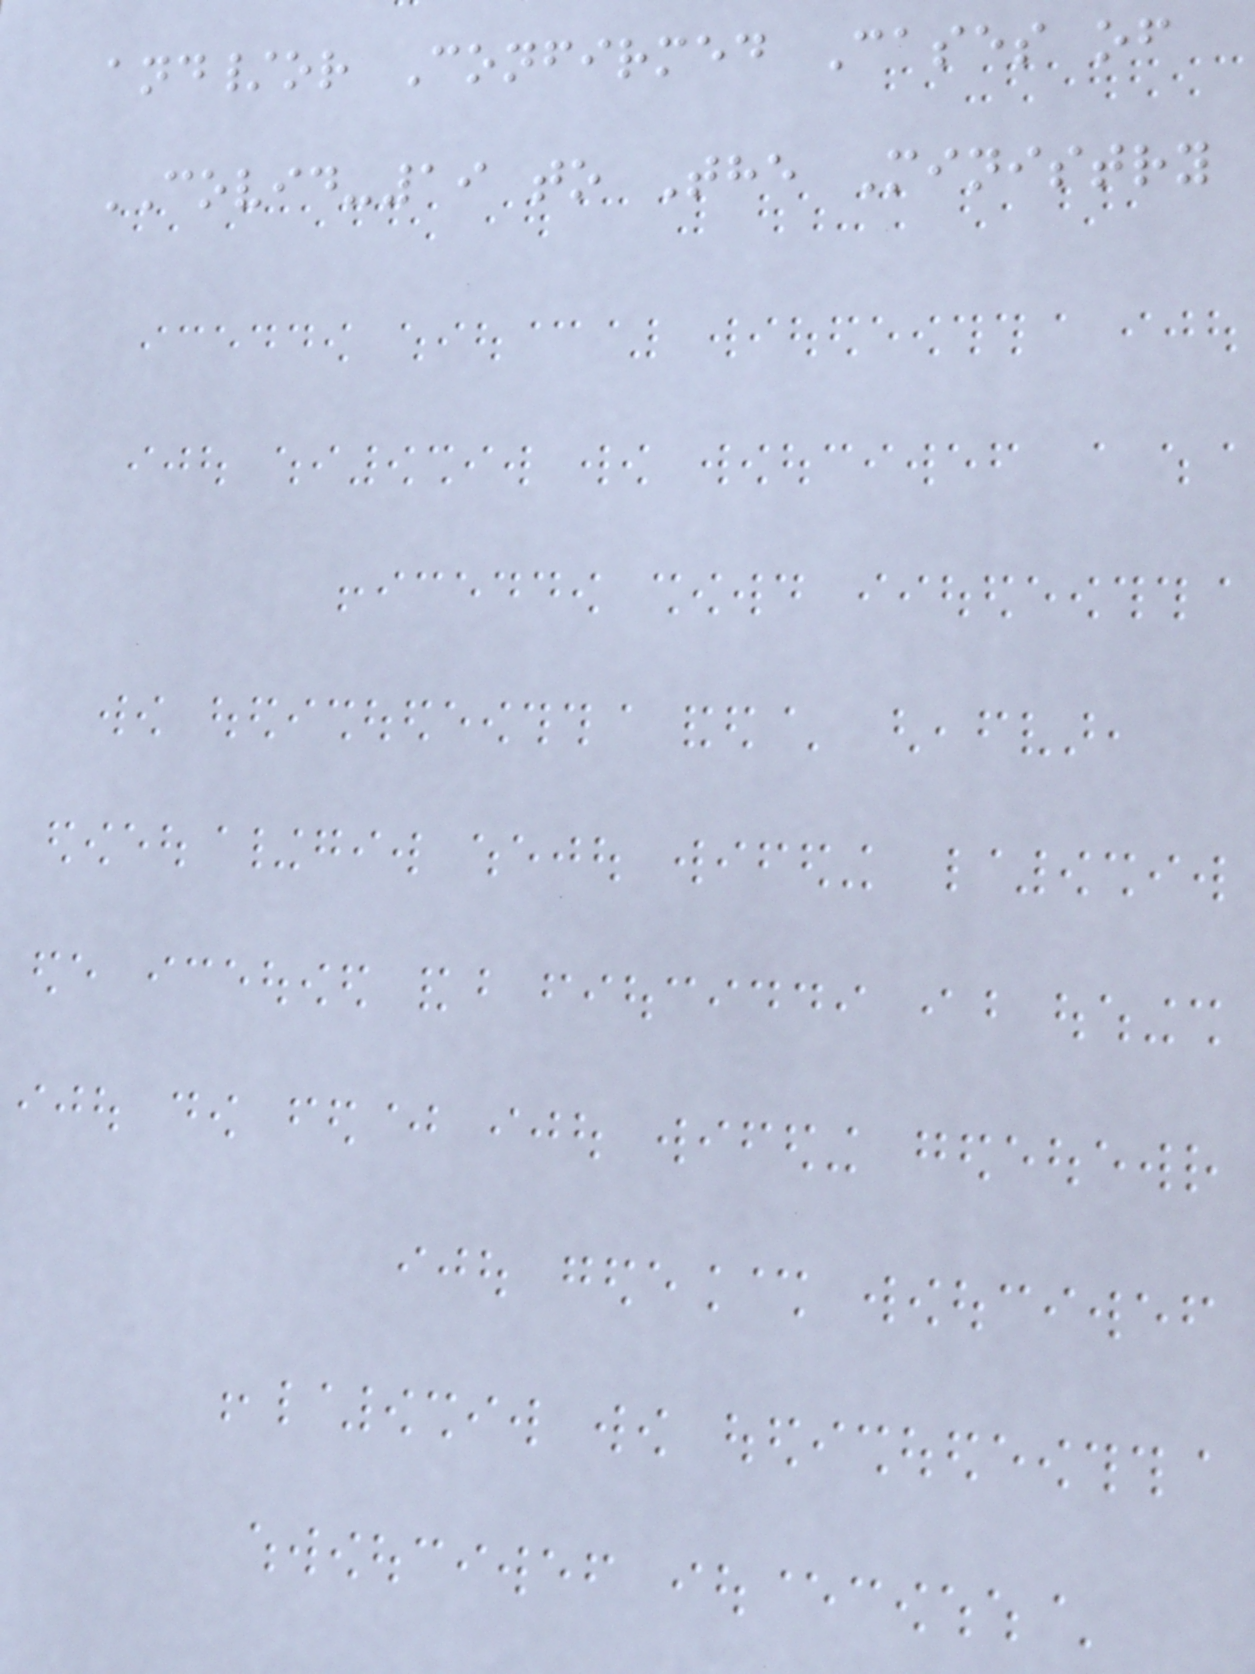and/or Confirmed Cases of
COVID-19 to The Ministry
